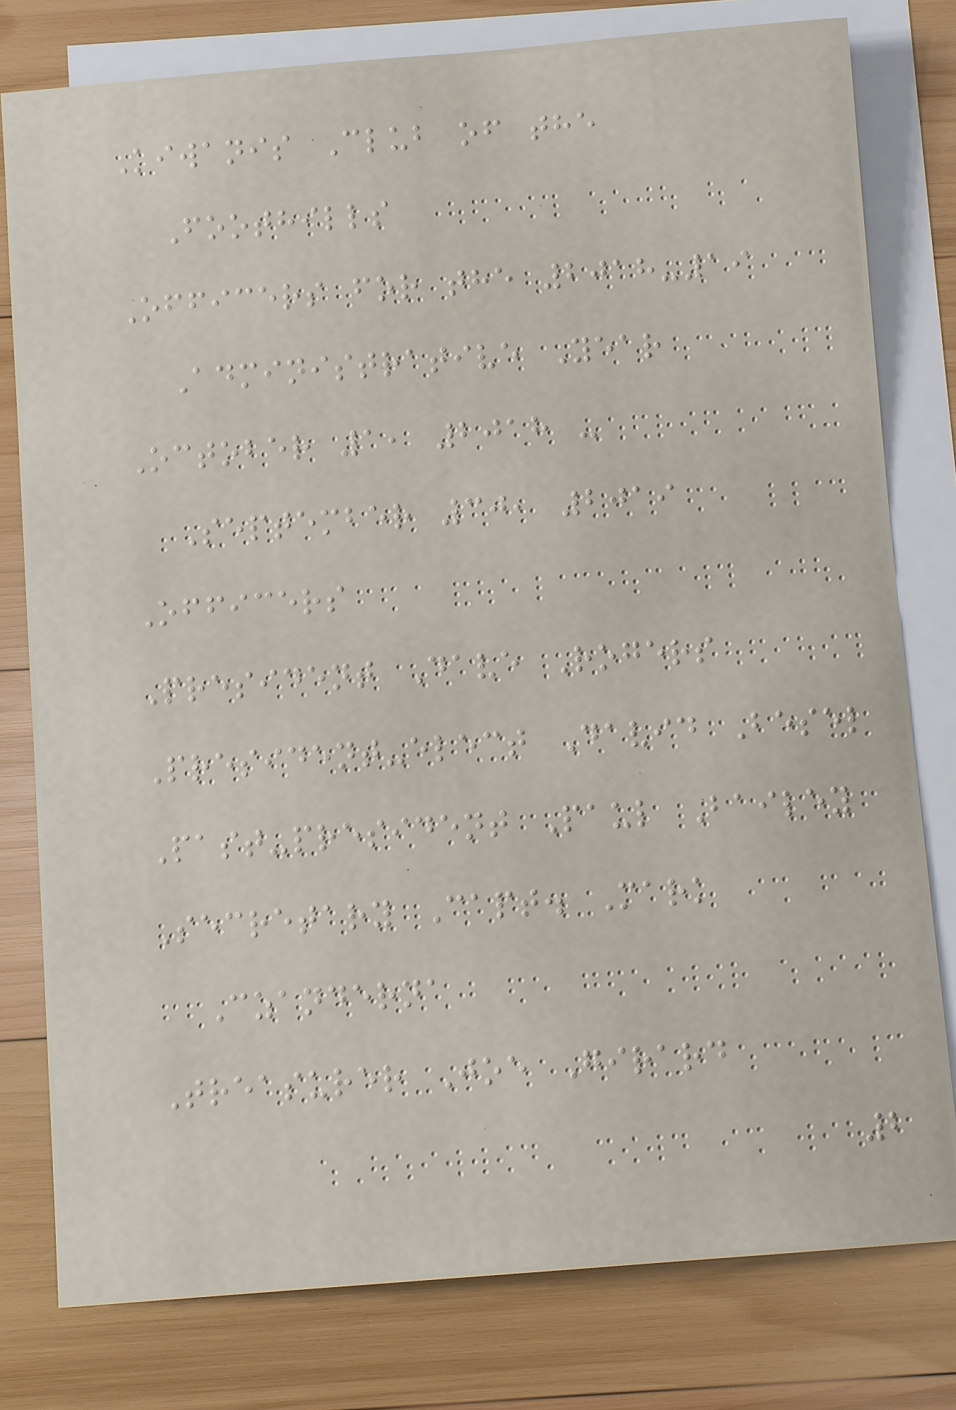Kiwanis Club of the
Foothills
Officers for the 2018-19
Administrative Year
October 1, 2018 -
September 30, 2019
Officers
President Dave Rogers
President-elect David Besel
Past-president Paul Bailey
Secretary Capt. Mark
Czanderna
Treasurer Joe Girard
2
